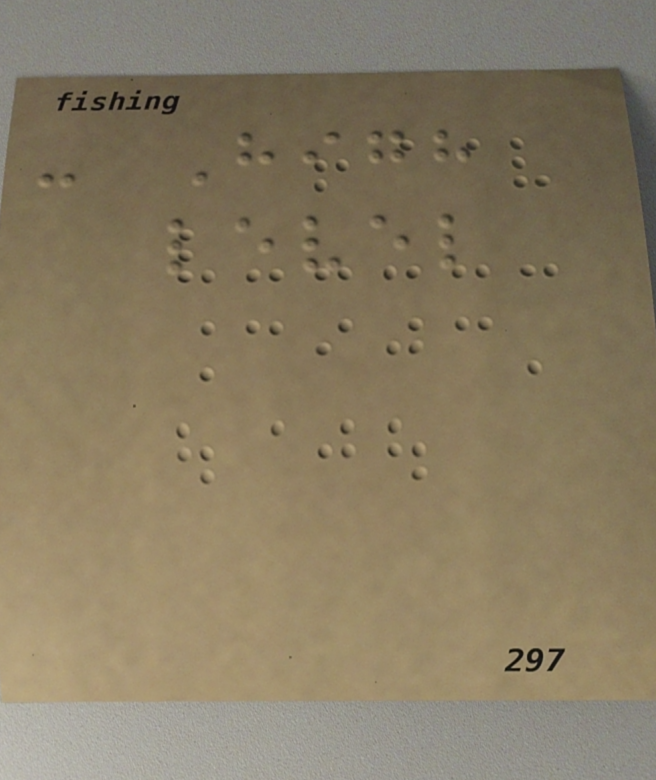- High
level
